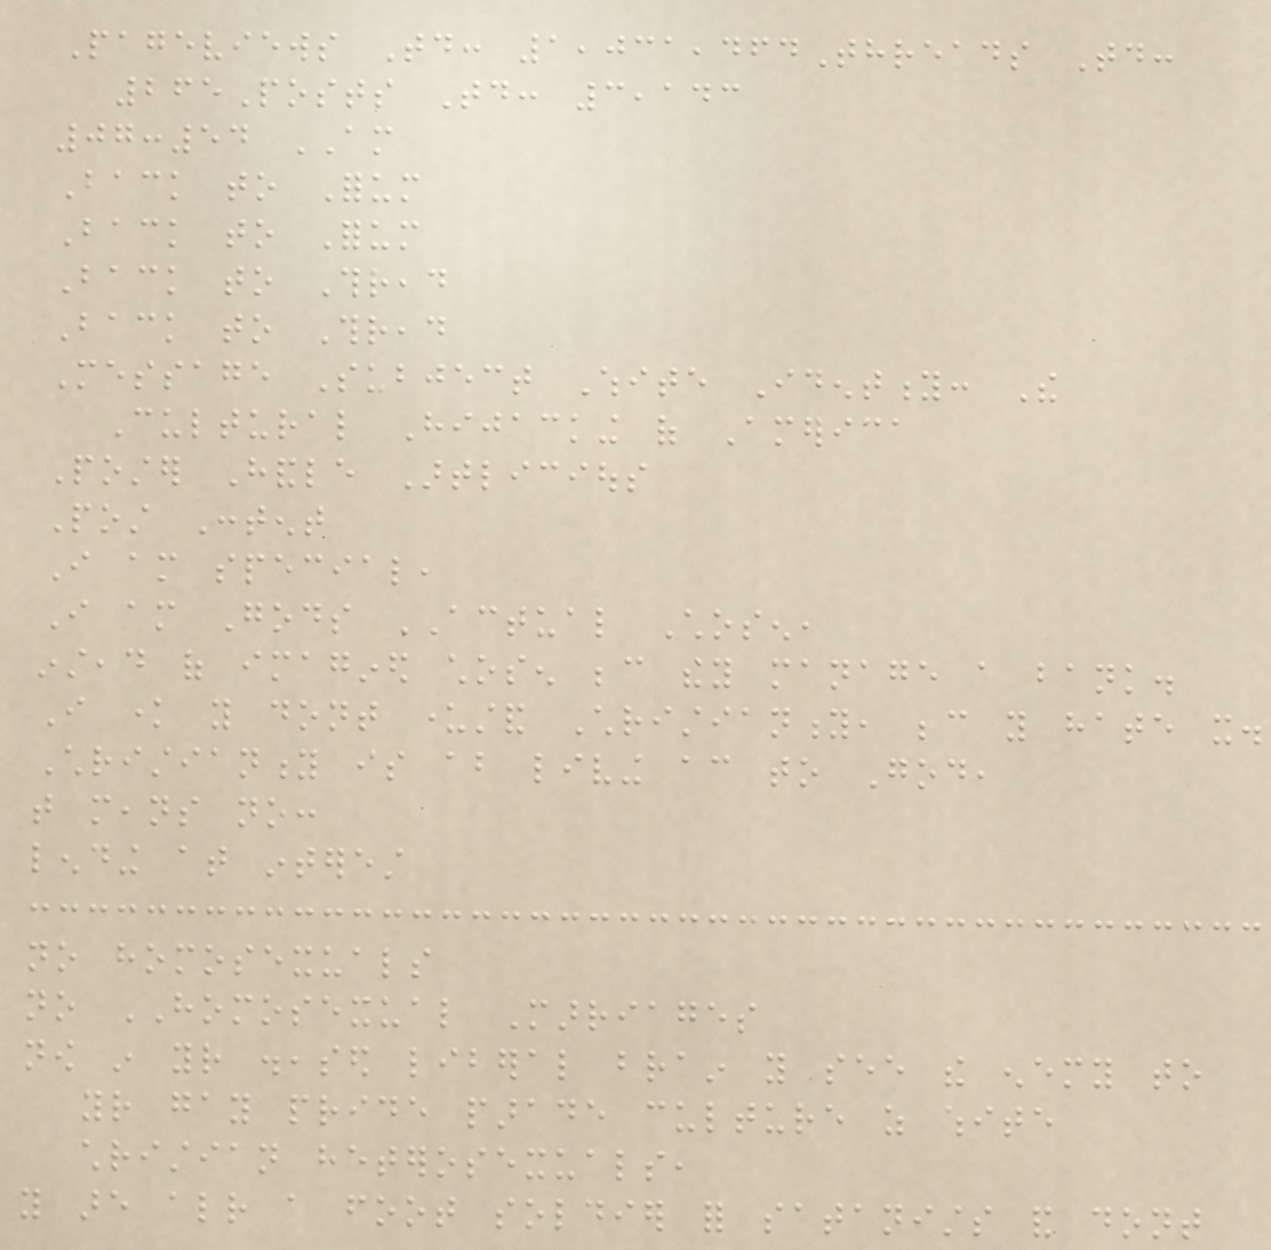Pageviews Today: 1,031,464Threads Today:
265Posts Today: 3,143
07:54 AM
Back to Forum
Back to Forum
Back to Thread
Back to Thread
Message Subject White Identity: The
Cultural Hijacking of America
Poster Handle Artlicious
Post Content
I am special,
I am Gods ACTUAL Chosen,
instead of imagined chosen because they manage a bank.
I know you dont understand Christianity, because you hate it.
Christianity is about living according to God,
that means no:
lending at interest
no homosexuals
no HOMOSEXUAL Marriages
now in your diseased liberal brain you see the enemy to
your gay pride parade culture as white
christian heterosexuals,
you are already a foot soldier for satanists and dont
